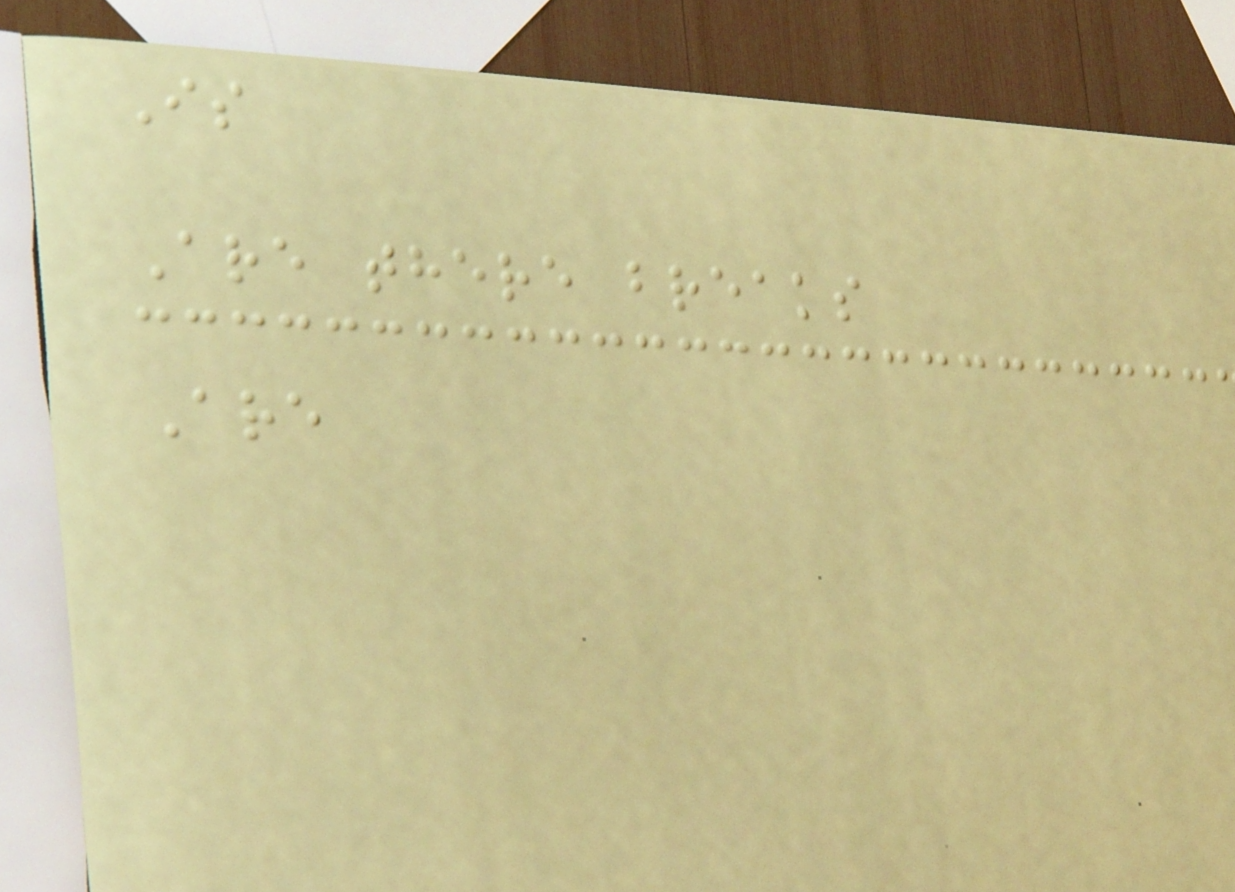Is
Are there breaks
Are
